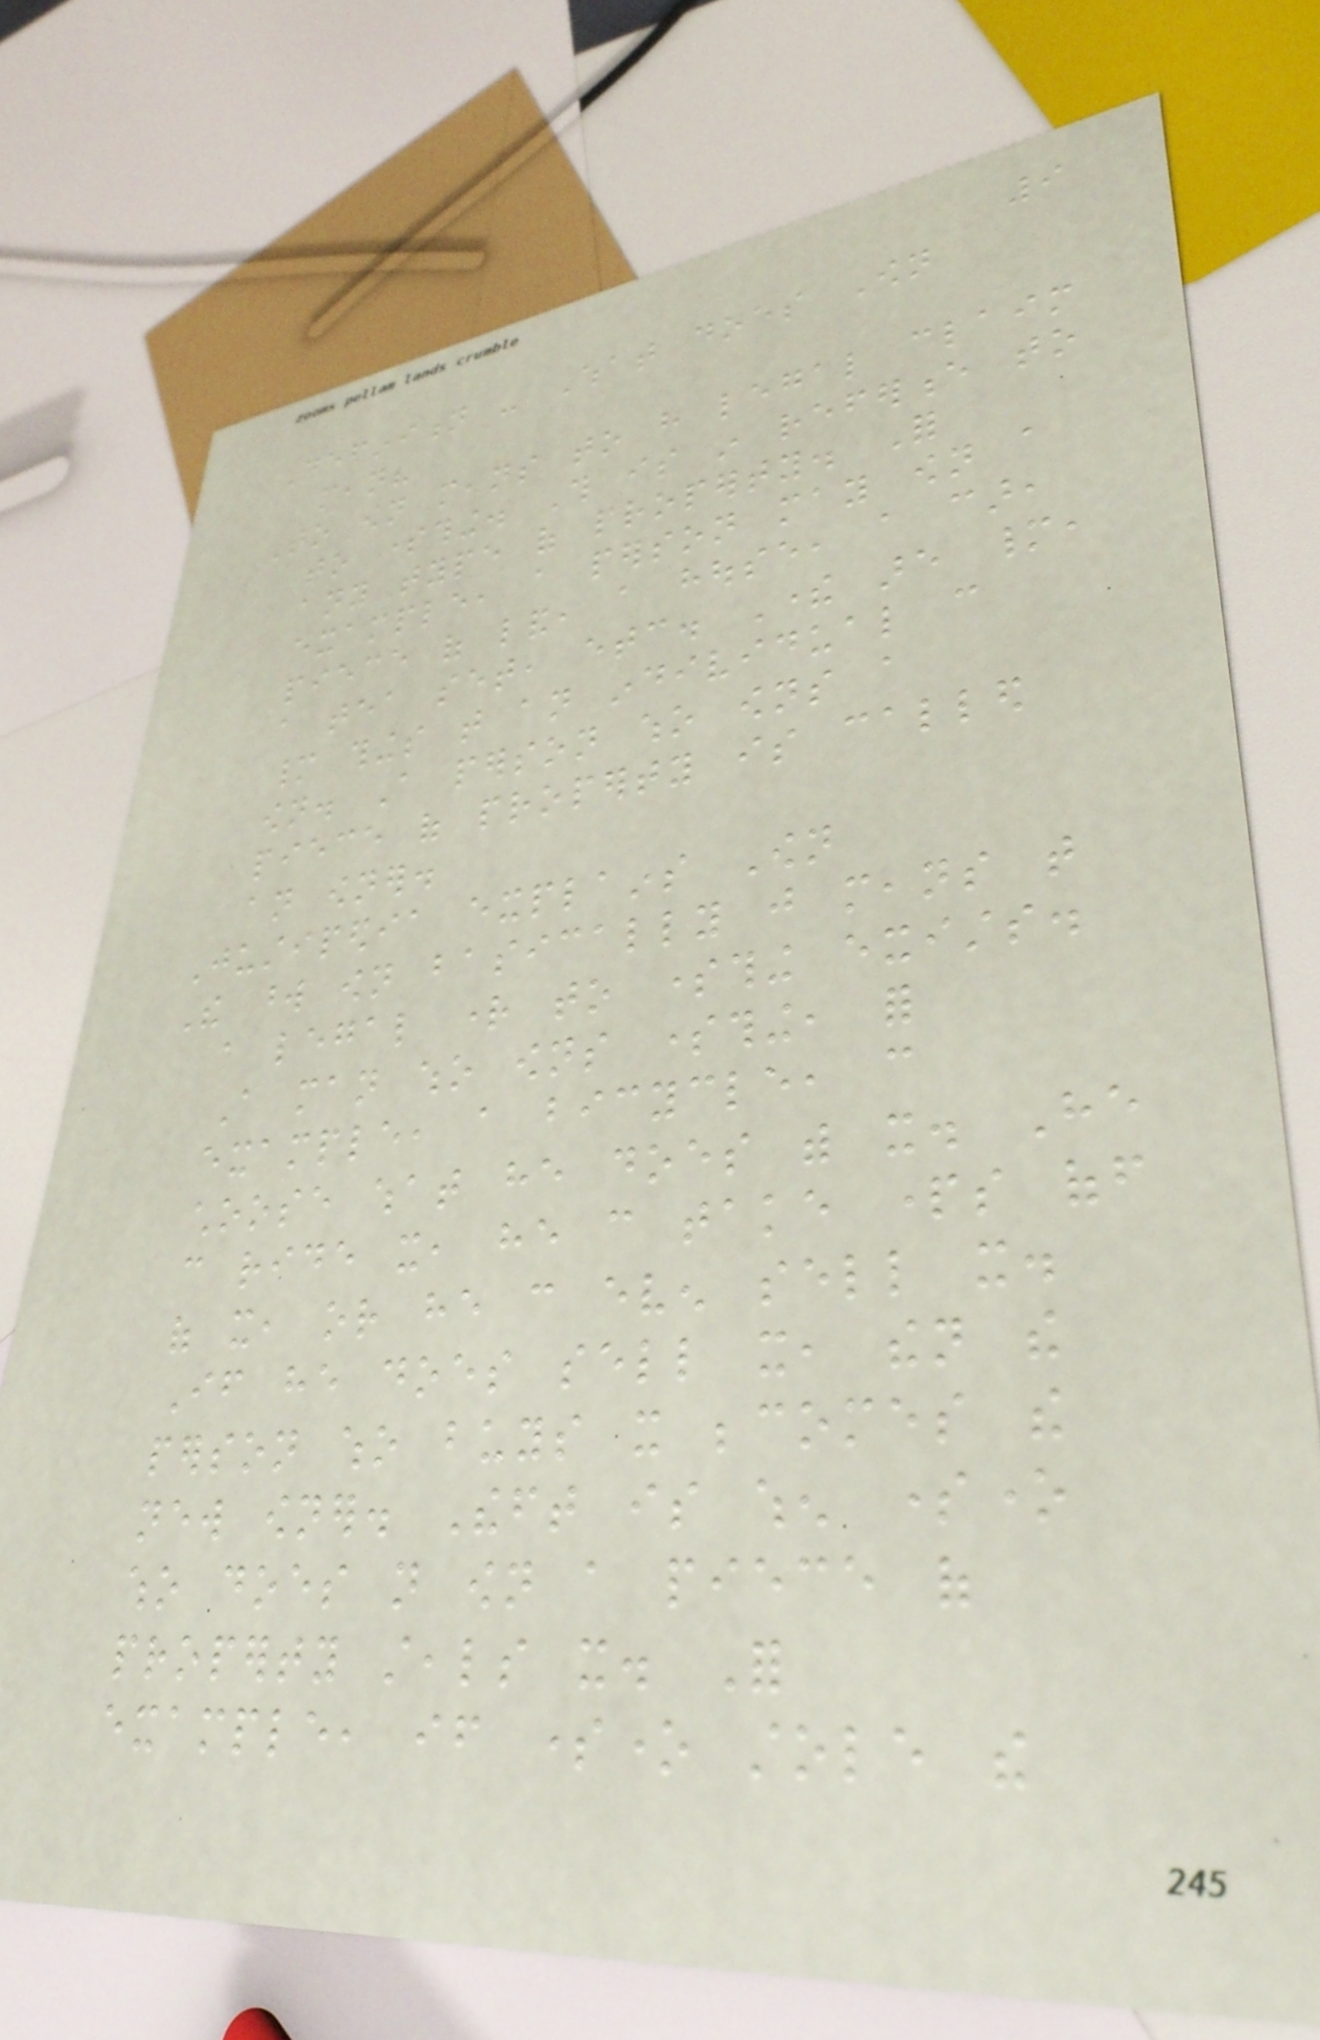9
Definition - What does Own
mean?
To own means to have legal claim
to something. This is in reference to
any type of property. For
example, a person may own a
piece of land, a house, a car,
a tea set, etc. There are many,
many things that an individual can
own. A person who owns a
piece of property is called
an owner.
Justipedia explains Own
The word own basically just means that
a legal right to something exists.
A man who owns something, for
example, a bicycle, can
choose what he does with it. He
can ride it, he can take parts off
of it, or he can even sell it.
If he does sell it, then the
person who buys it becomes the
new owner. Theft is when someone
who does not own a piece of
property steals it. For
example, if someone stole the
